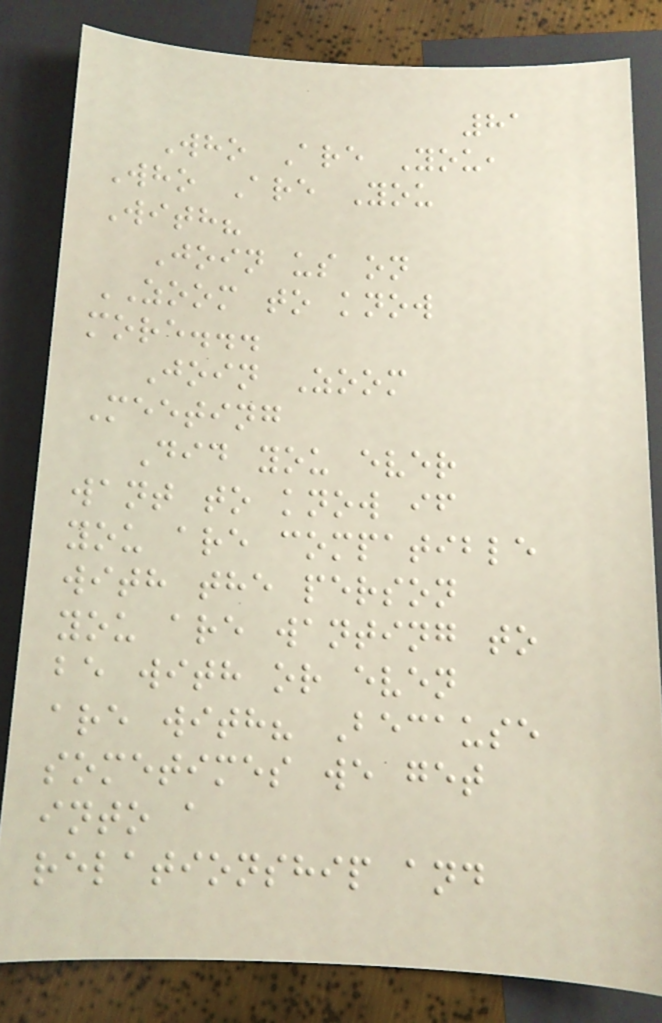81
Who Are You,
Who Are You
With?
Join us on
ZOOM to know
more...
Join Zoom
Meeting
Did you ever
want to know if
you are compatible
with the person
you are wanting to
be with or even
are with? Because
sometimes we get
into a
relationship and
